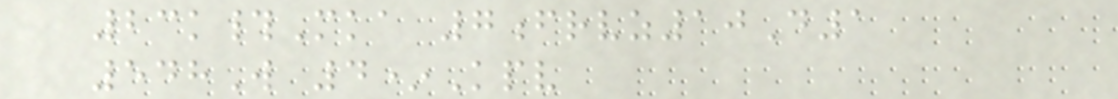23k#Mka 7frvz10D1
548W 4*Kpv
